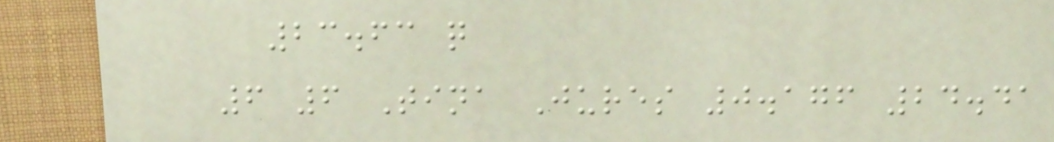23.63 q
6 6 Tina Jures 0.176 24.41
